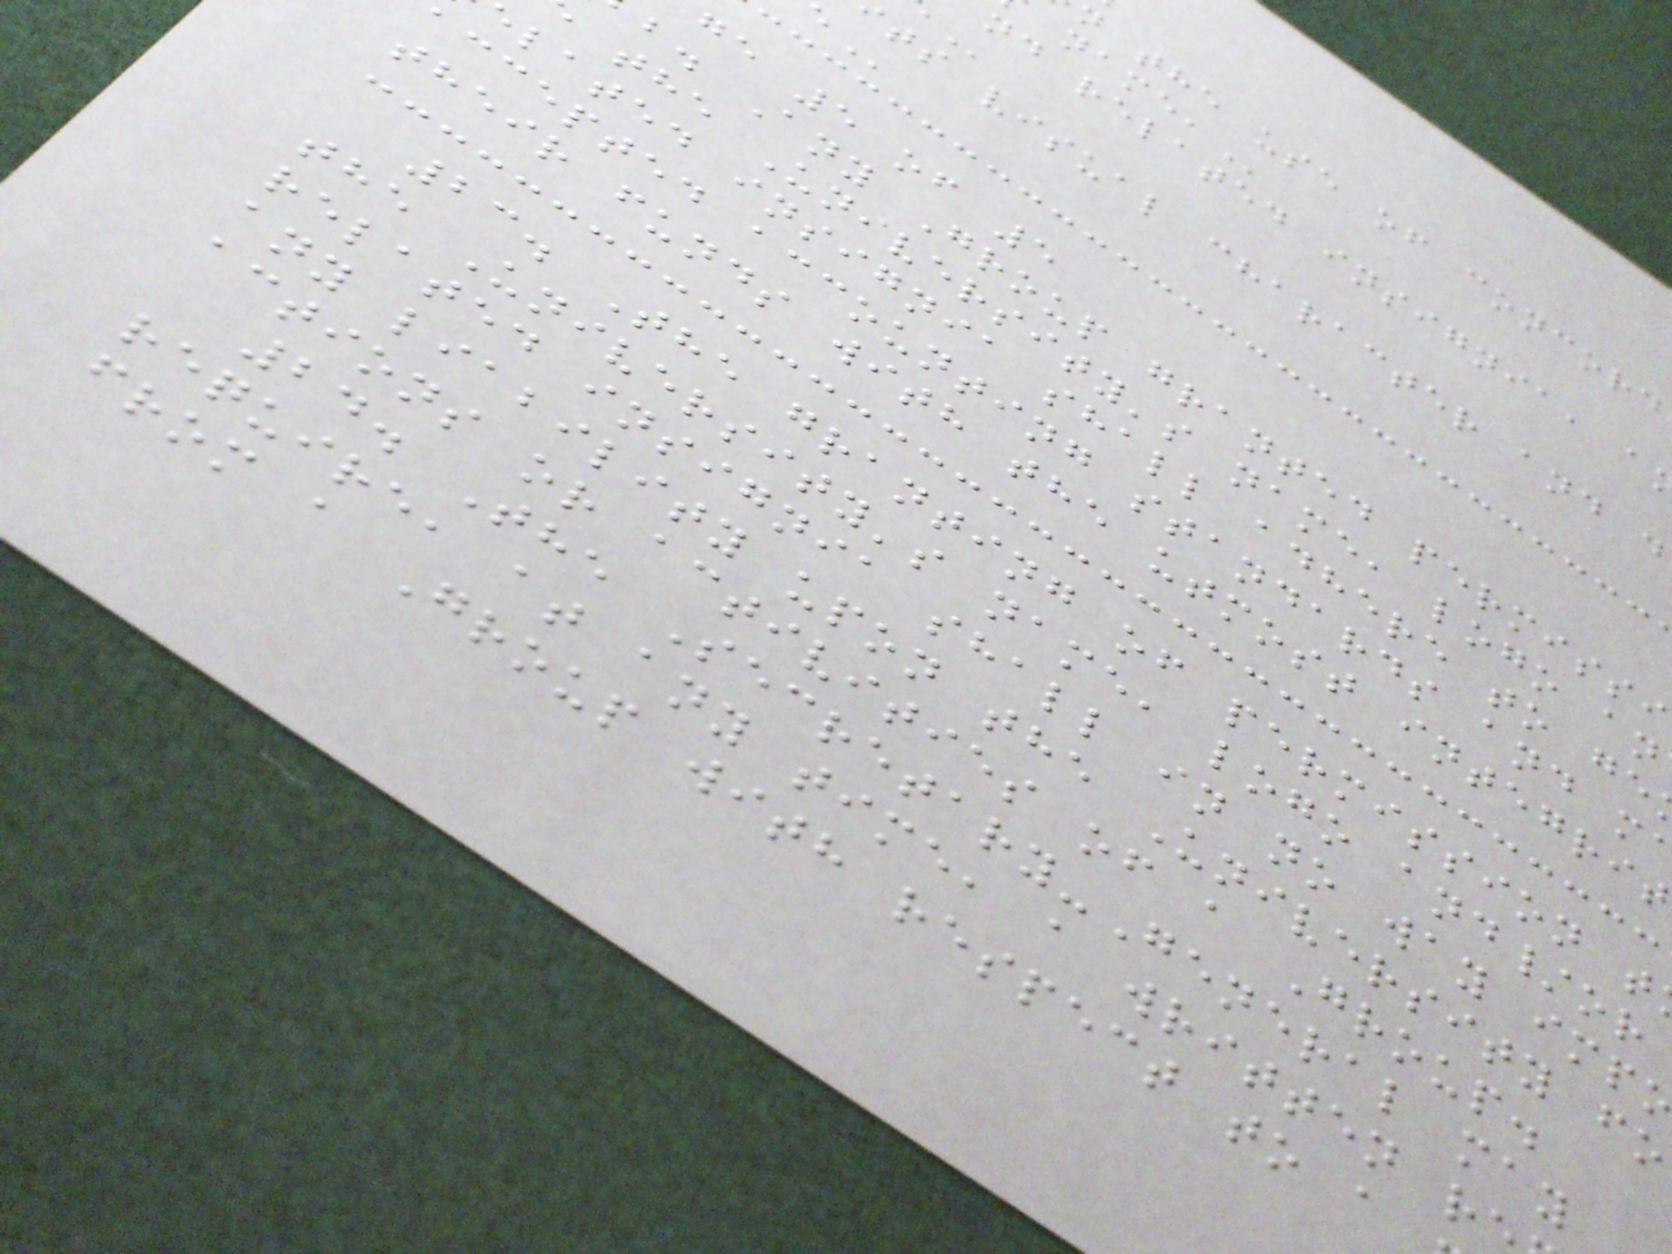n the use of
nd related insignia,
ts visual character and
ge 5 of 5
b. Any Group granted permissi
the University's name, logo an
lated insignia shall adhere to ge
accepted accounting standards and m
their funds with the utmost integrit
23. The granting of permission t
the University's name, logo and/or
related insignia shall in no way imp
any liability upon the University fo
actions or activities of a Group.
24. The Secretary-General may
require, at any time, a written r
from a Group with respect to a
